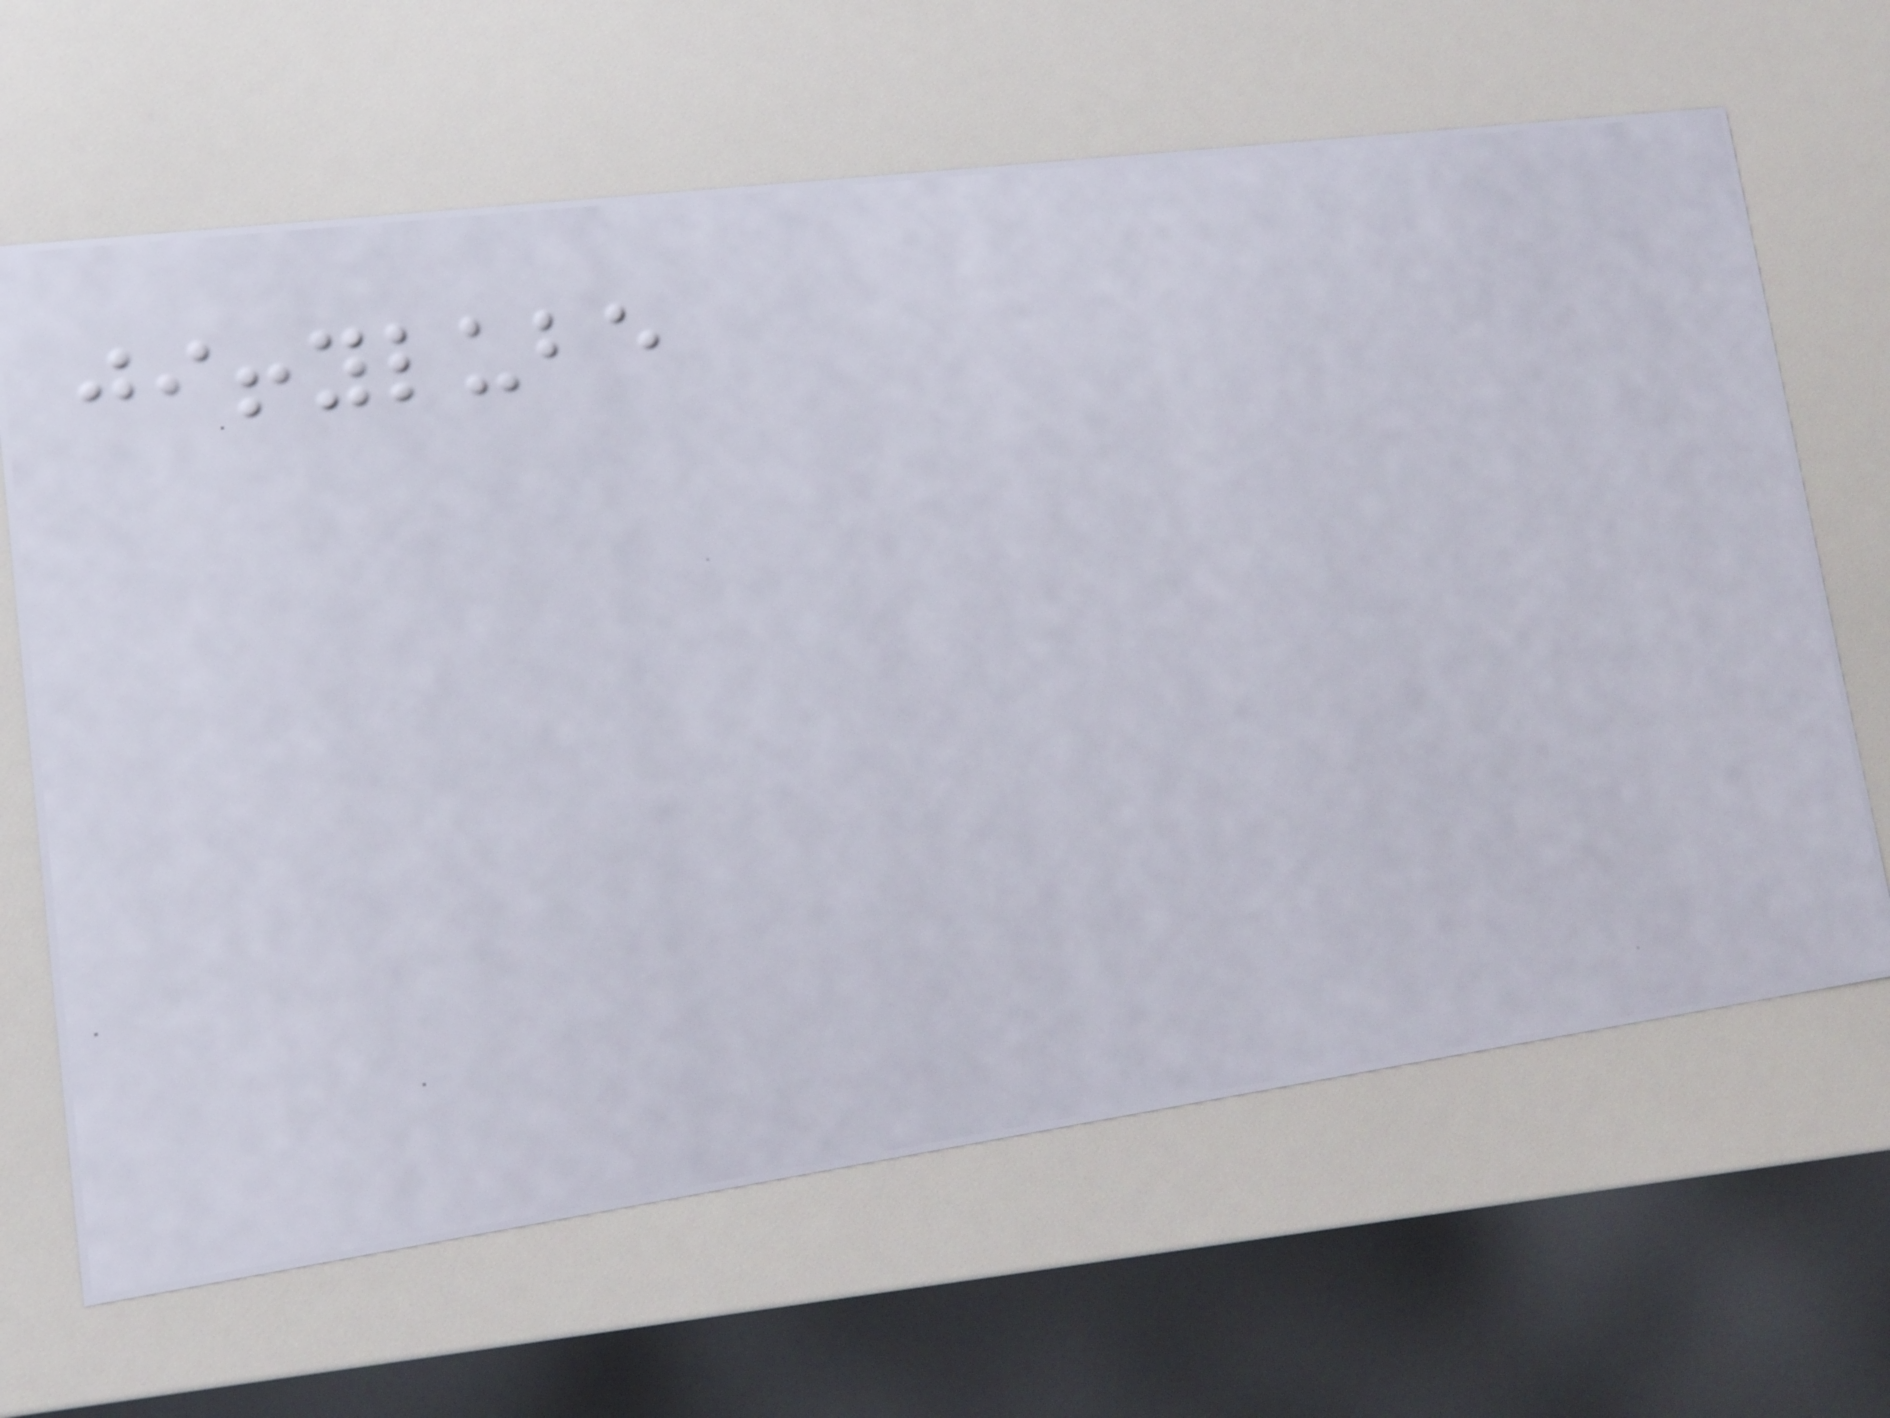jiffylube
